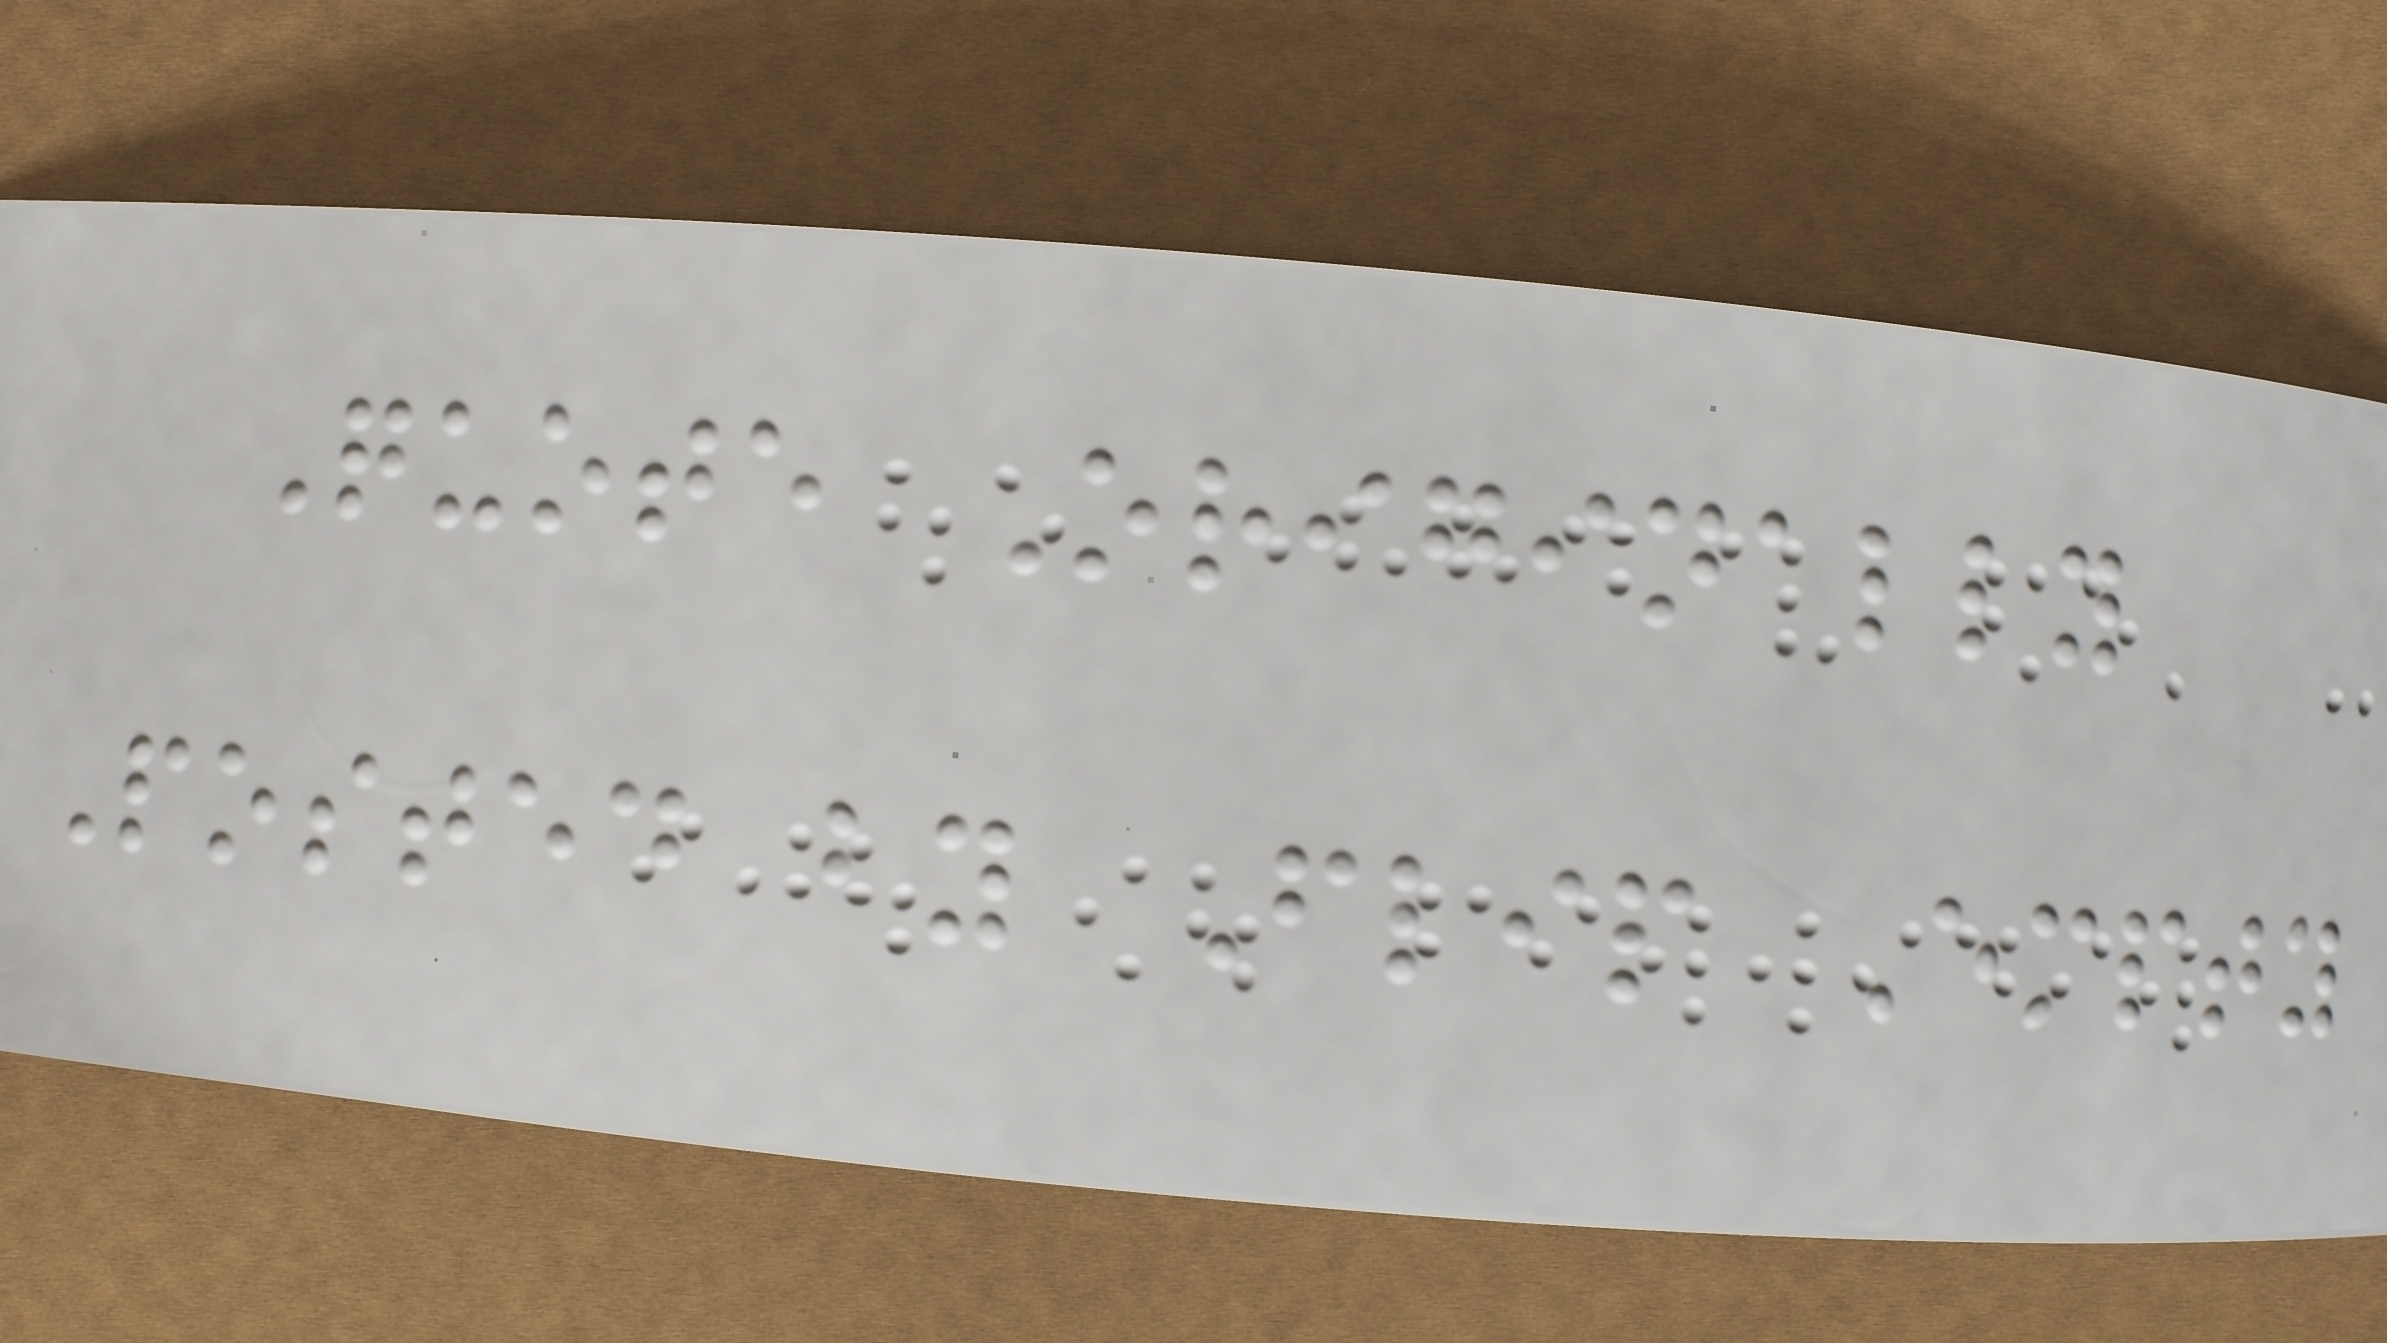Quote Originally
Posted by Flip Empty
